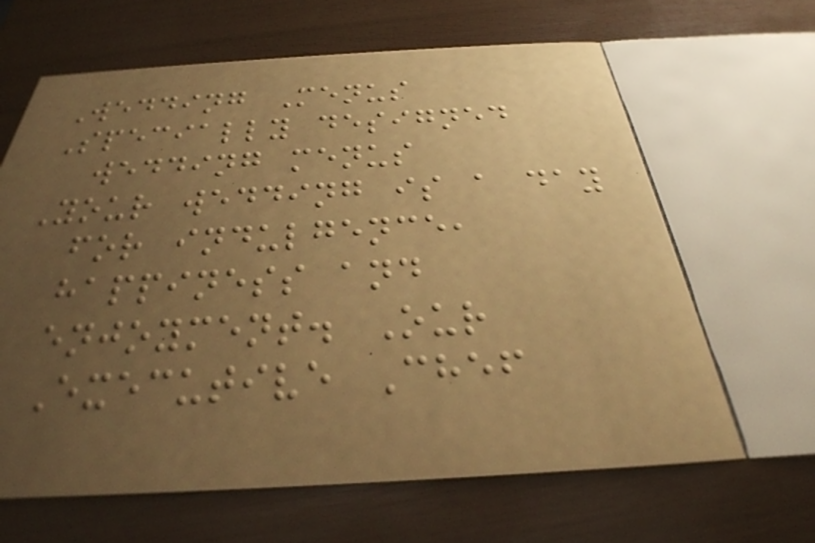Wedding Menus
Specially designed
wedding menus
Your wedding is a day
for indulgence,
happiness and
enjoyment. Our
Executive Chef
